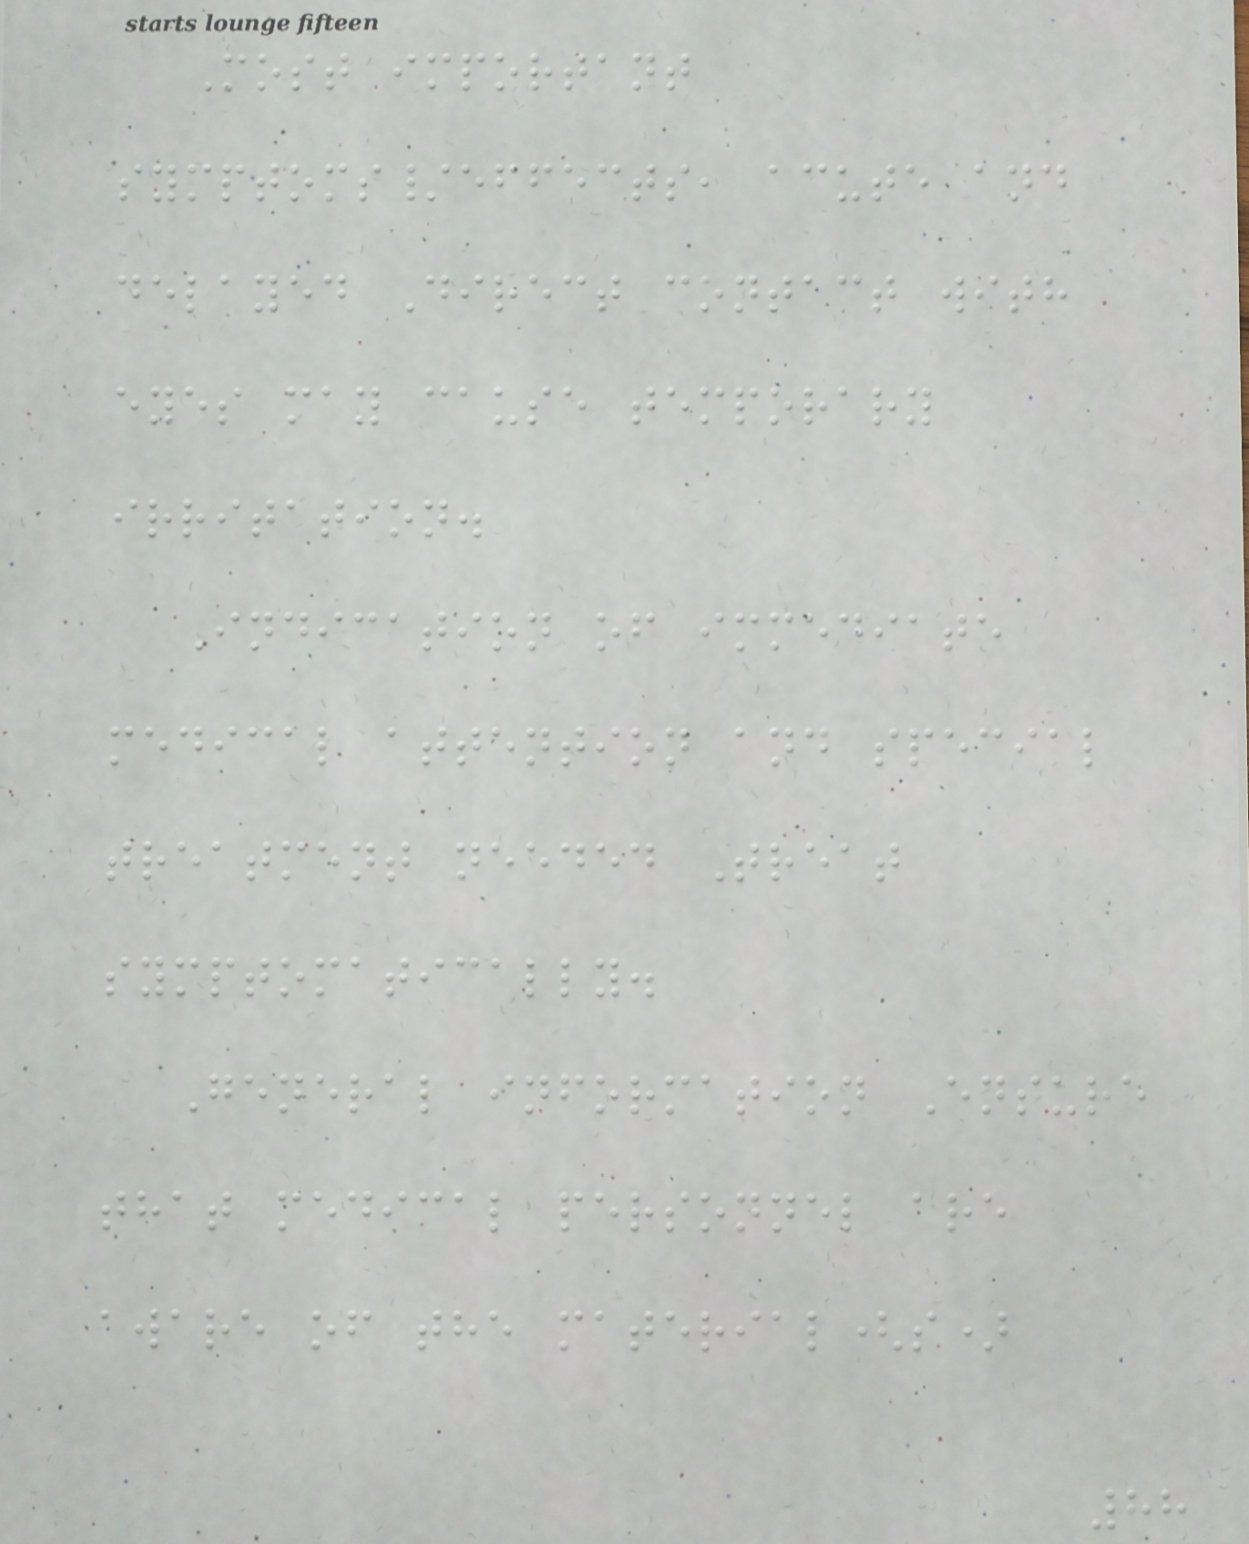Most important
symptoms/effects, acute and
delayed Direct contact with
eyes may cause temporary
irritation.
Indication of immediate
medical attention and special
treatment needed Treat
symptomatically.
General information Ensure
that medical personnel are
aware of the material(s)
88
